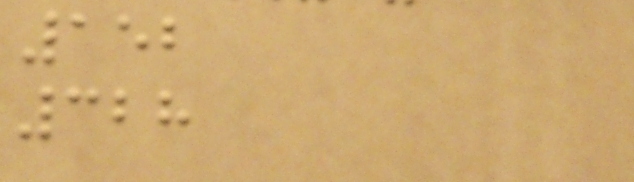152
328
